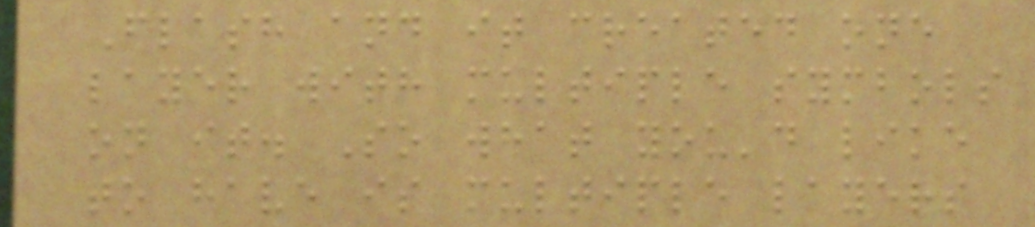Flash and it created one
layer with multiple symbols
on it. So what you'd like
to have is multiple layers
